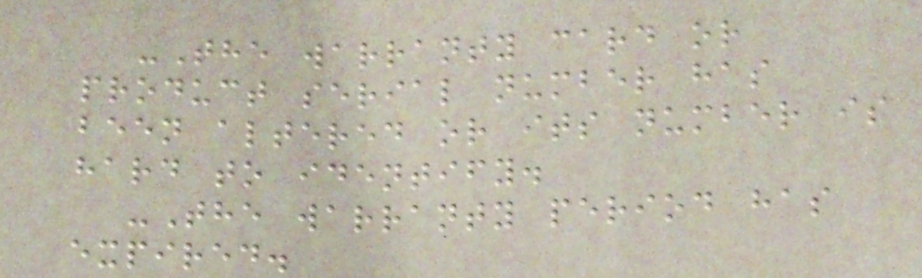-The warranty card or
product serial number has
been altered or its number is
hard to identify.
-The warranty period has
expired.
